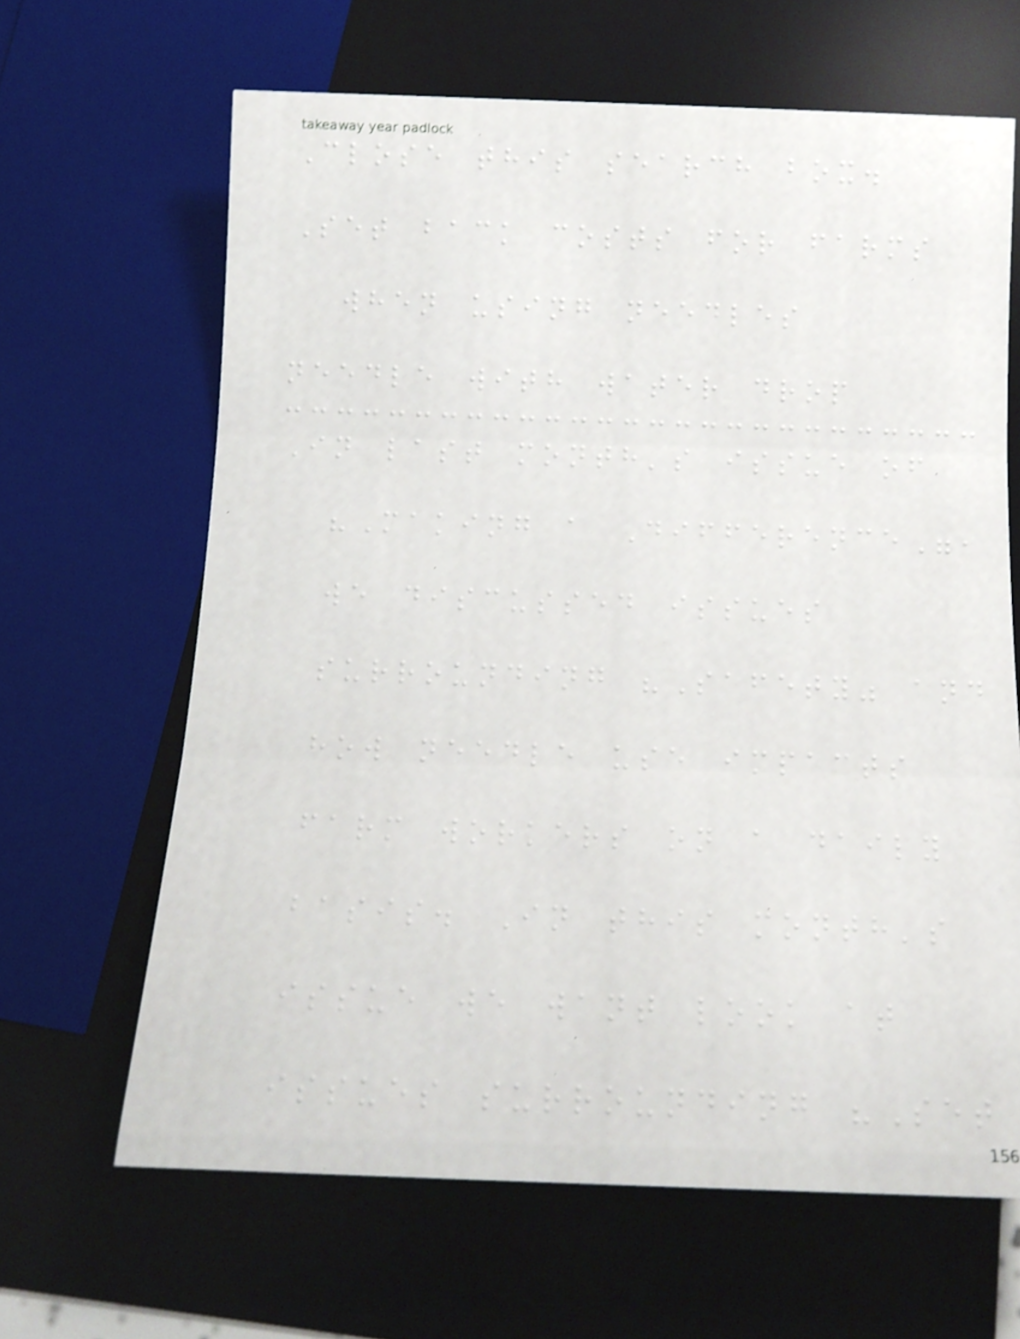Close this search box.
Set back costs for farms
when using needles
needle with water drop
In last month's issue of
"Making a Difference",
we discussed issues
surrounding "Safety" and
how needle use impacts
farm workers on a daily
basis. In this month's
issue we want look at
issues surrounding "Set
